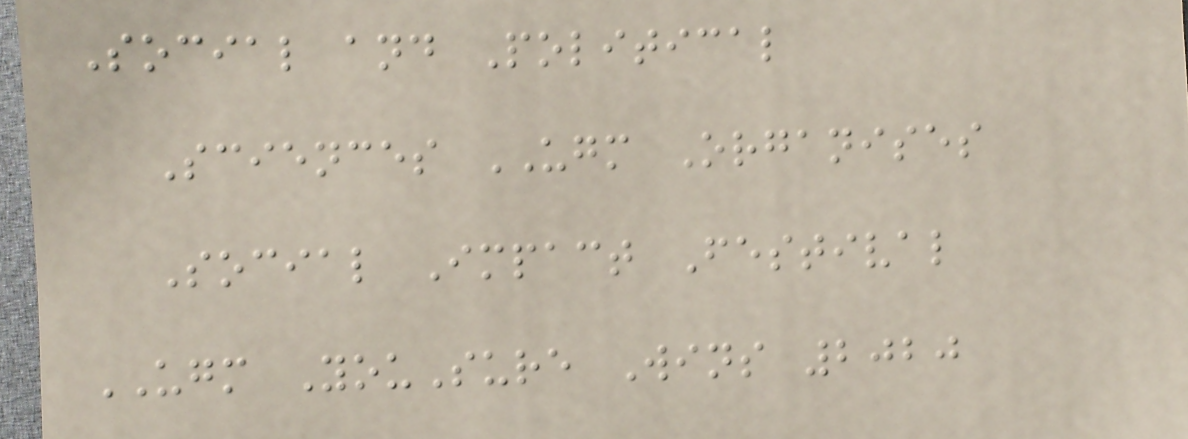Social and Political
Sciences UGM Organises
Social Impact Festival
UGM YouSure Wins 2020
